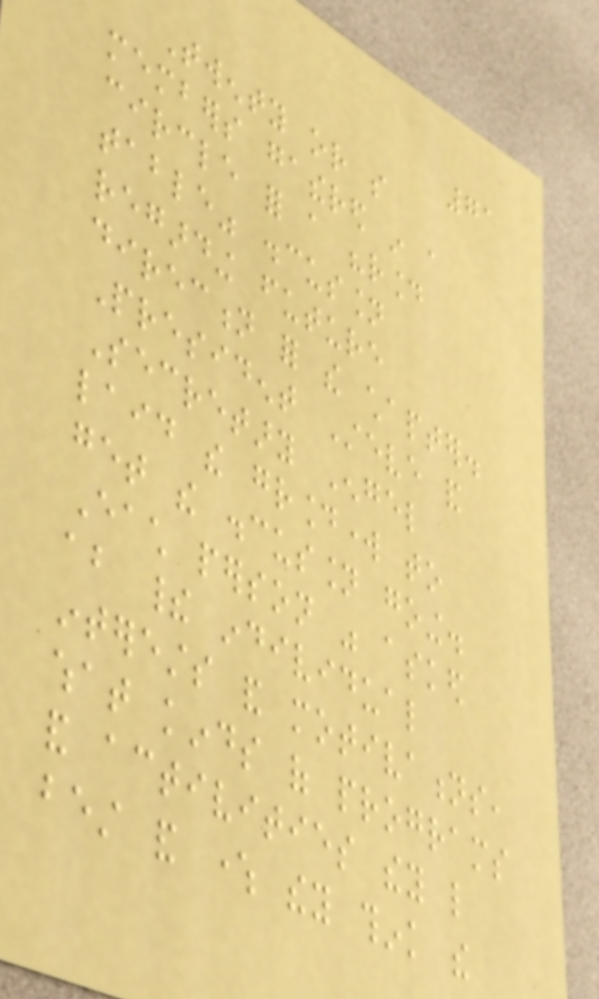71
Twenty or so
members gathered in a
circle for a "round
table" discussion
regarding future
direction for the chapter.
President Steve and
Secretary Engel
laid the groundwork to
get the discussion going.
Each person was asked
about their individual
interests and motivations,
what kinds of programs
and activities they like
best and where they think the
